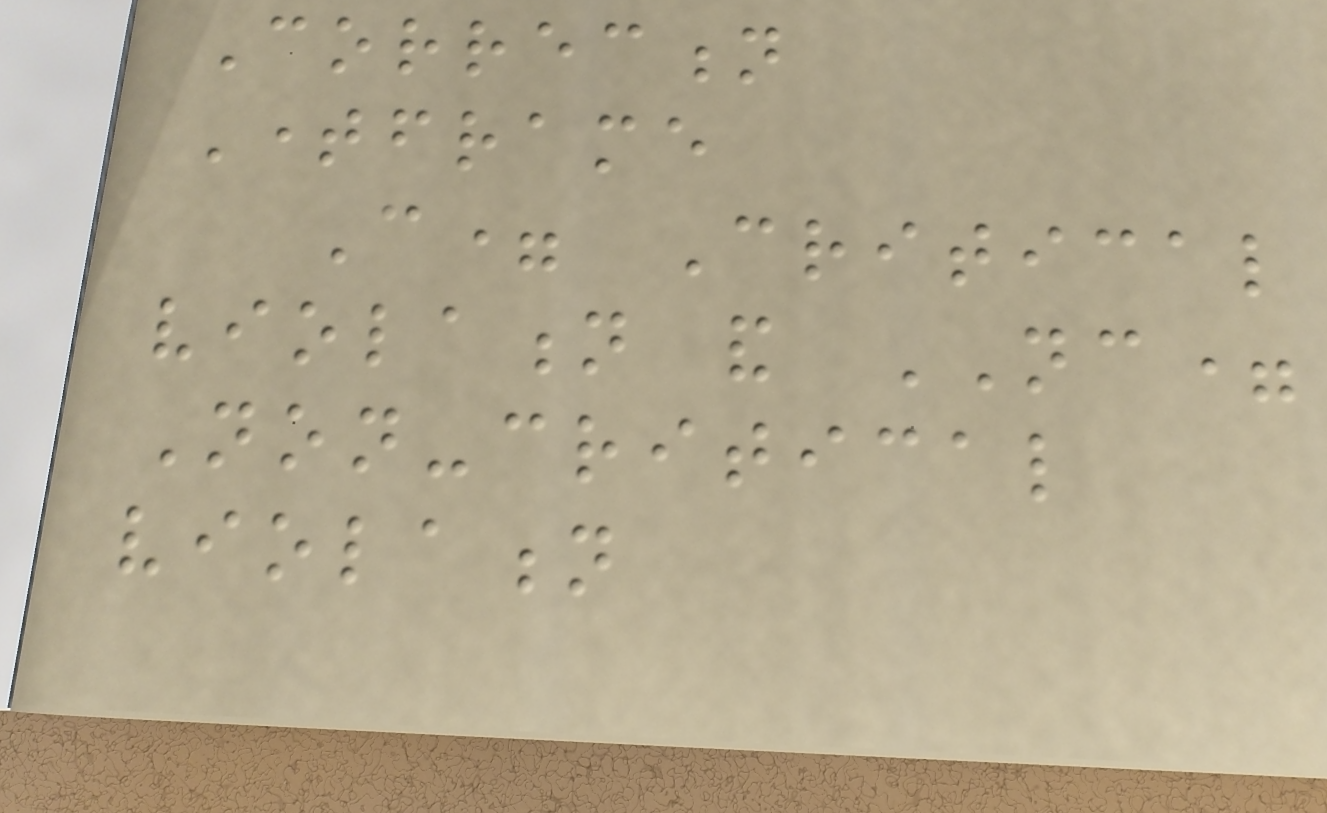Correction
Timeframe
C= Critical
violation and NC=
Non-critical
violation
